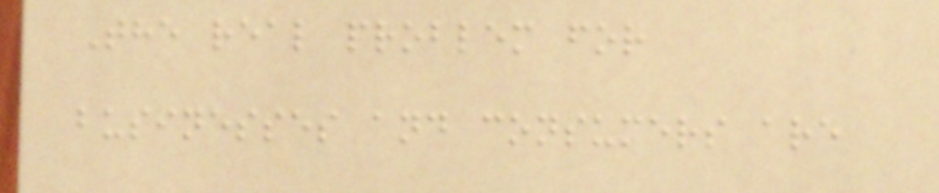The real problem for
businesses and consumers are
